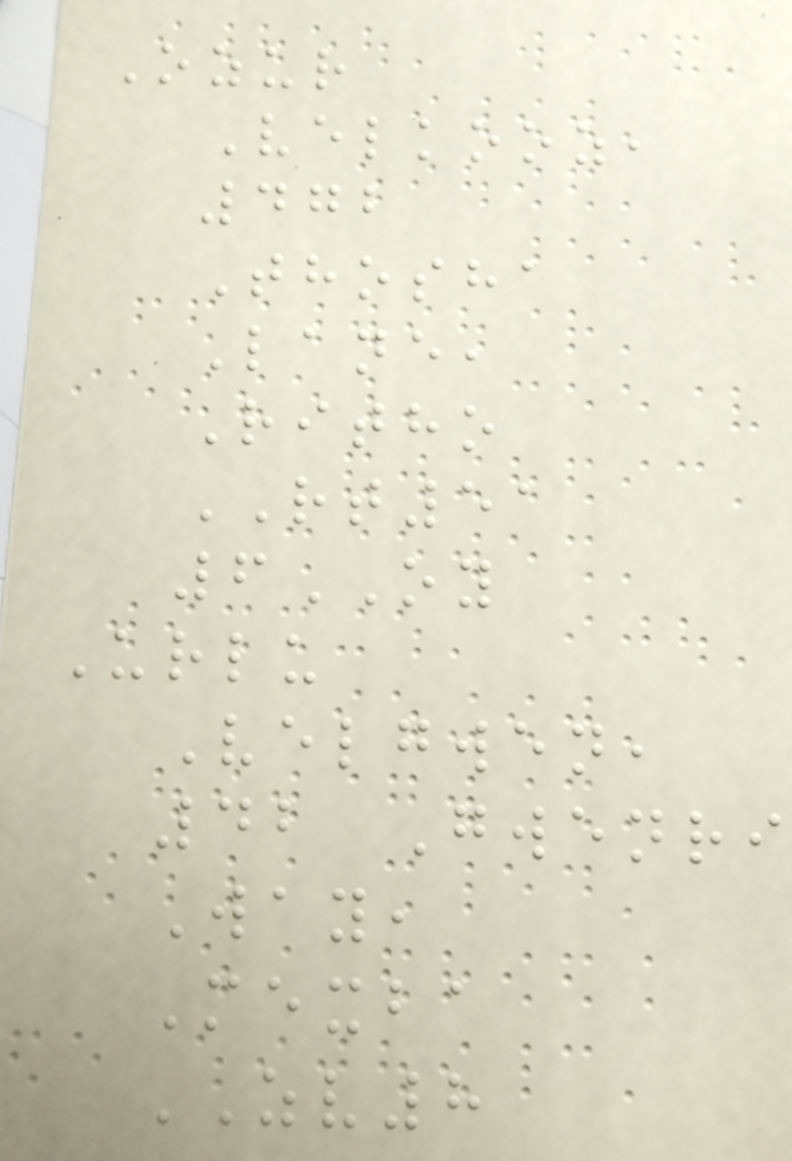Ozur
Velkooz,
472
Thosha
Lane,
Ritho
RT51
6OY
Urlu
Velgwen,
42 Gwenri
Way,
Mexba
ZV8
